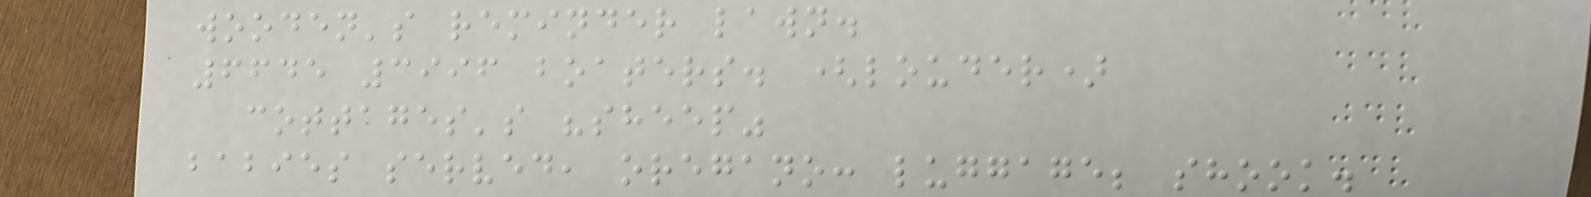wooden's reminder lawn.
6645 3996 boaters. (louder)
cottages's "sheep"
babies served, oregano: luggage; shook.
